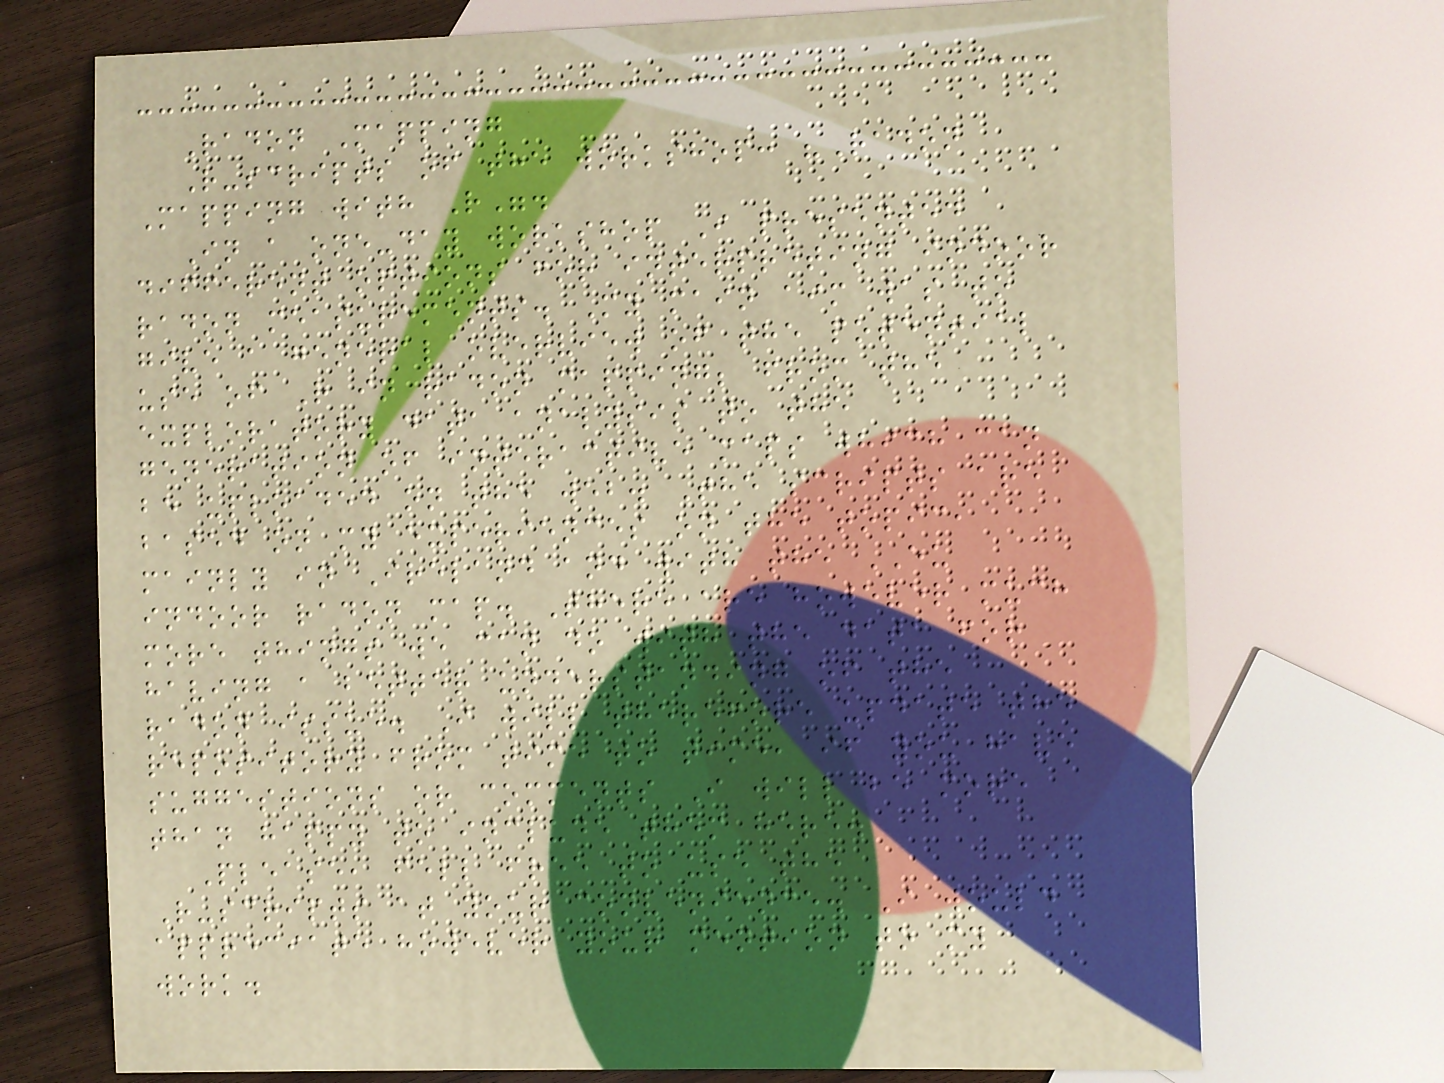Radon Mapping
R-scripts of the workshop: "Radon
Mapping with R".
In a one-day workshop I presented
different options for interpreting indoor
radon measurements. My main aim was to
give a general overview of the potential
use of R in radon mapping; from the
exploratory data analysis to the
generation of interactive maps which can
be uploaded on the web. The scripts are
based on my experiences on the topic,
mainly in Ireland and with the EU
indoor radon map. There are however much
more things we can do with the data for
having a better understanding of the
radon issue. I will therefore update the
repository from time to time, if you have
suggestions or comments I will be more
than happy to include them here.
Please, fell free to use the
R-scripts at your convenience. I would
appreciate however your mention to my
work.
